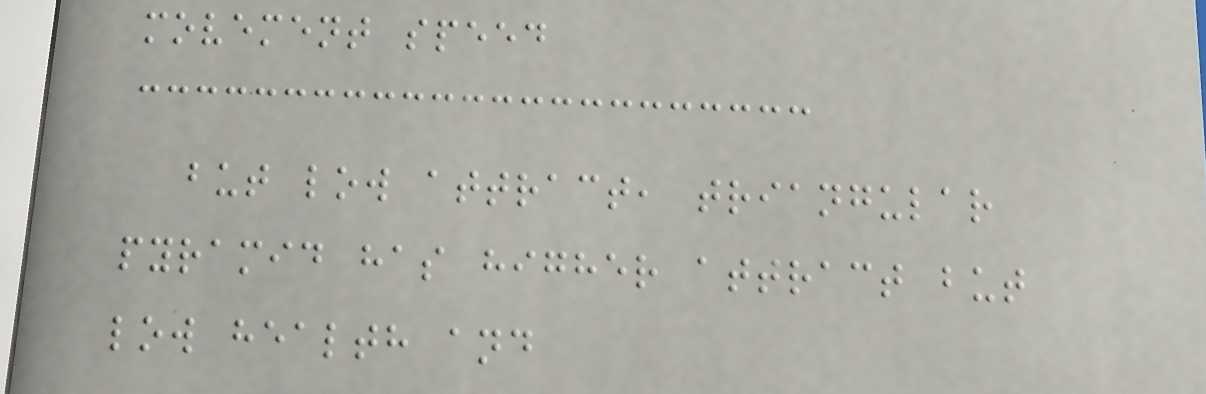movement speed
but low attract, triangular
pyramid has higher attract but
low health and
